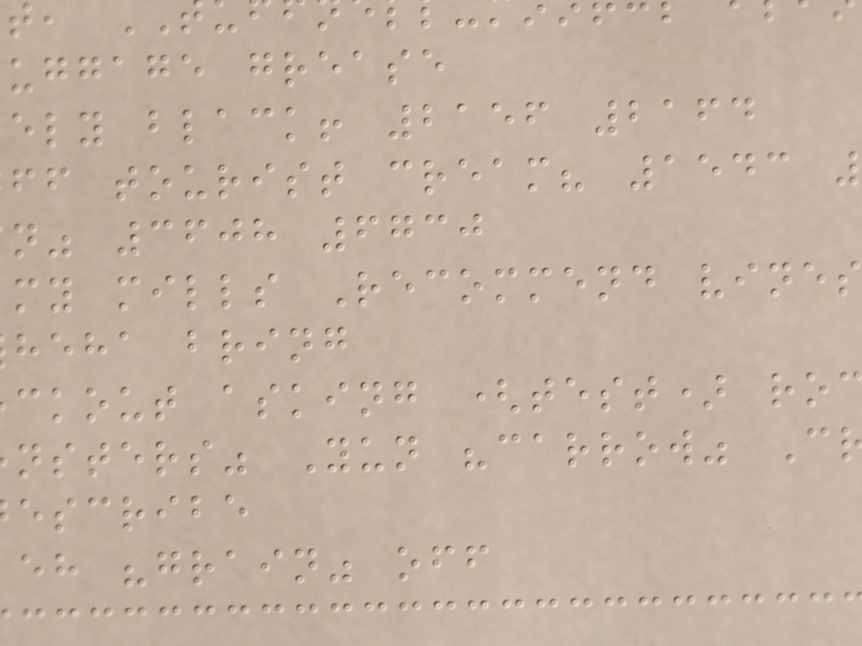uggage grease
ely black! 2156 2164
ff tourist cream? 1543
n" 3608 6730
my mills Recommend vines
heha bring
ckout asking (test) ro
nsters" Yun "carrow" C
escribe
eh "grain" off
